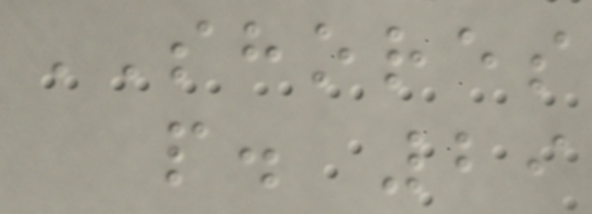SHORES
p. 29
